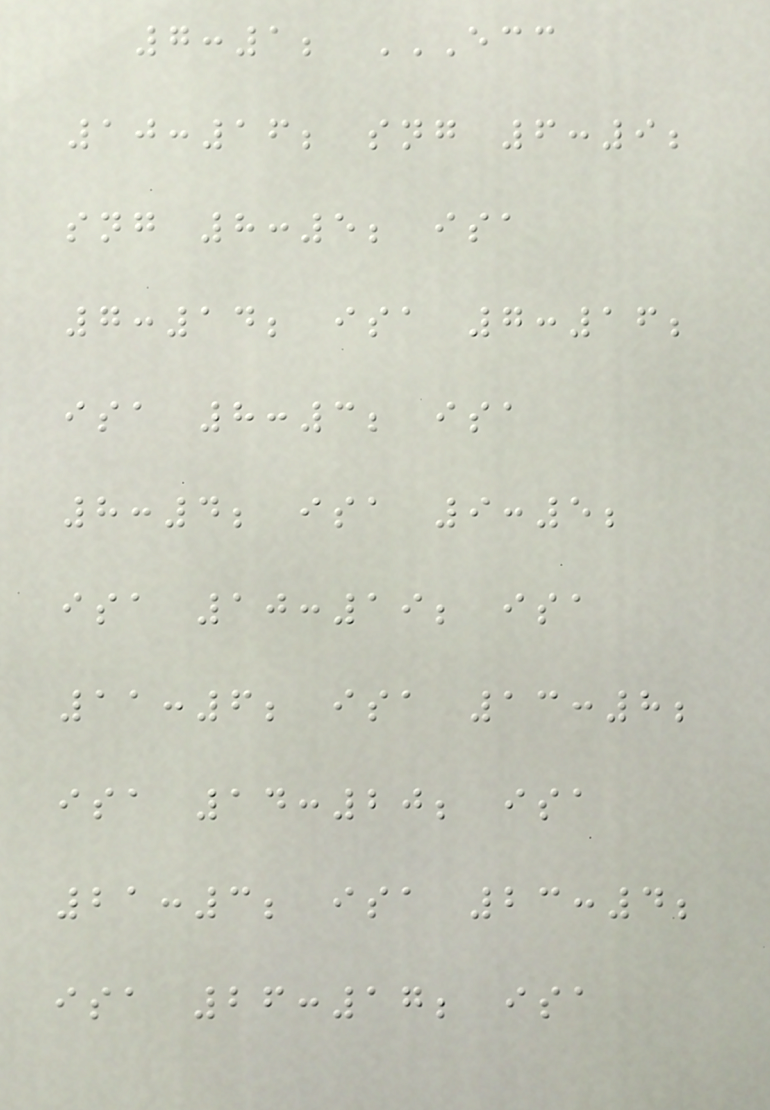7:1; ECC
10:16; SNG 6:9;
SNG 8:5; ISA
7:14; ISA 7:16;
ISA 8:3; ISA
8:4; ISA 9:5;
ISA 10:19; ISA
11:6; ISA 13:8;
ISA 14:20; ISA
21:3; ISA 23:4;
ISA 26:17; ISA
